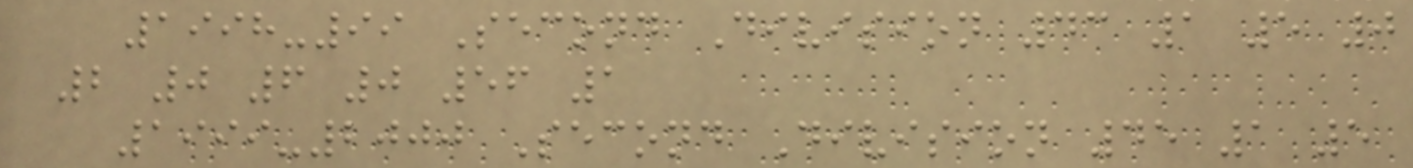1998-99 Second Division 43 1 5 0
2 0 6 0 56 1
1999-2000 Second Division 45 1 5
